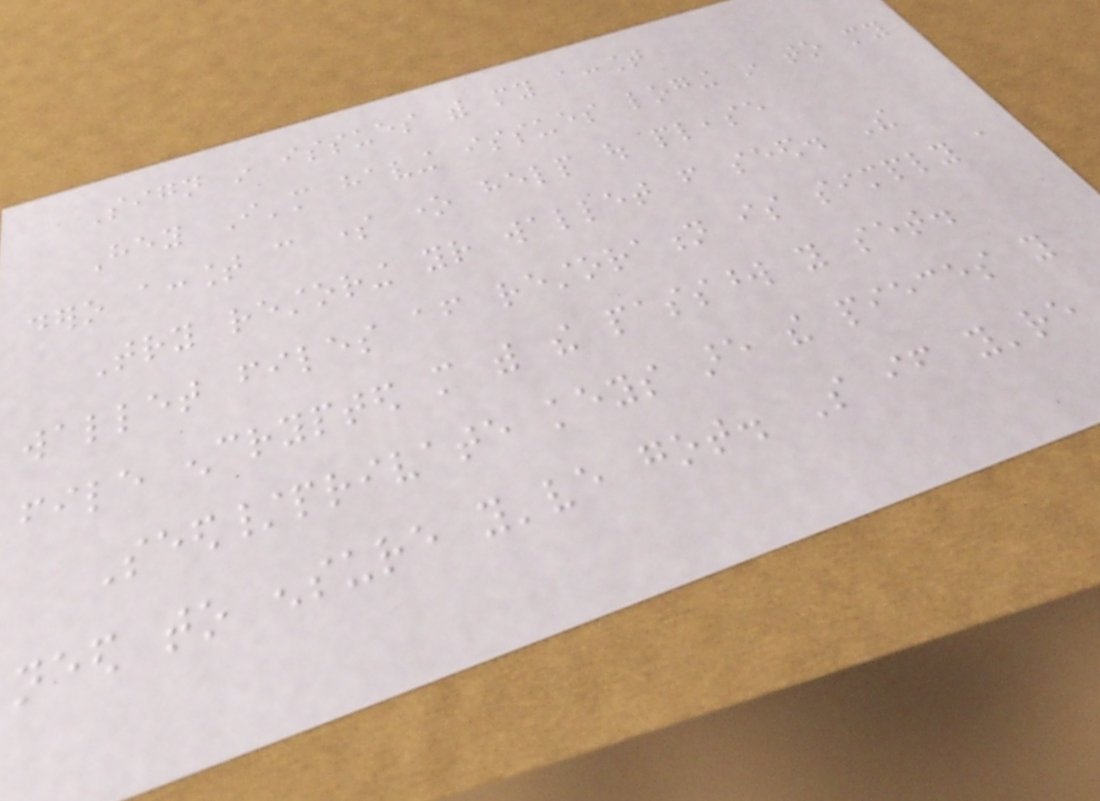Sign in issues with my account
Hey I'm having issues loging in to my
dero account can some one help out please
Try restoring your wallet from seed. The
wallet files after restoration is simply a
file encrypted more with the password you set.
Seed/private keys are the pieces you
need to ensure you've got. So if you're
